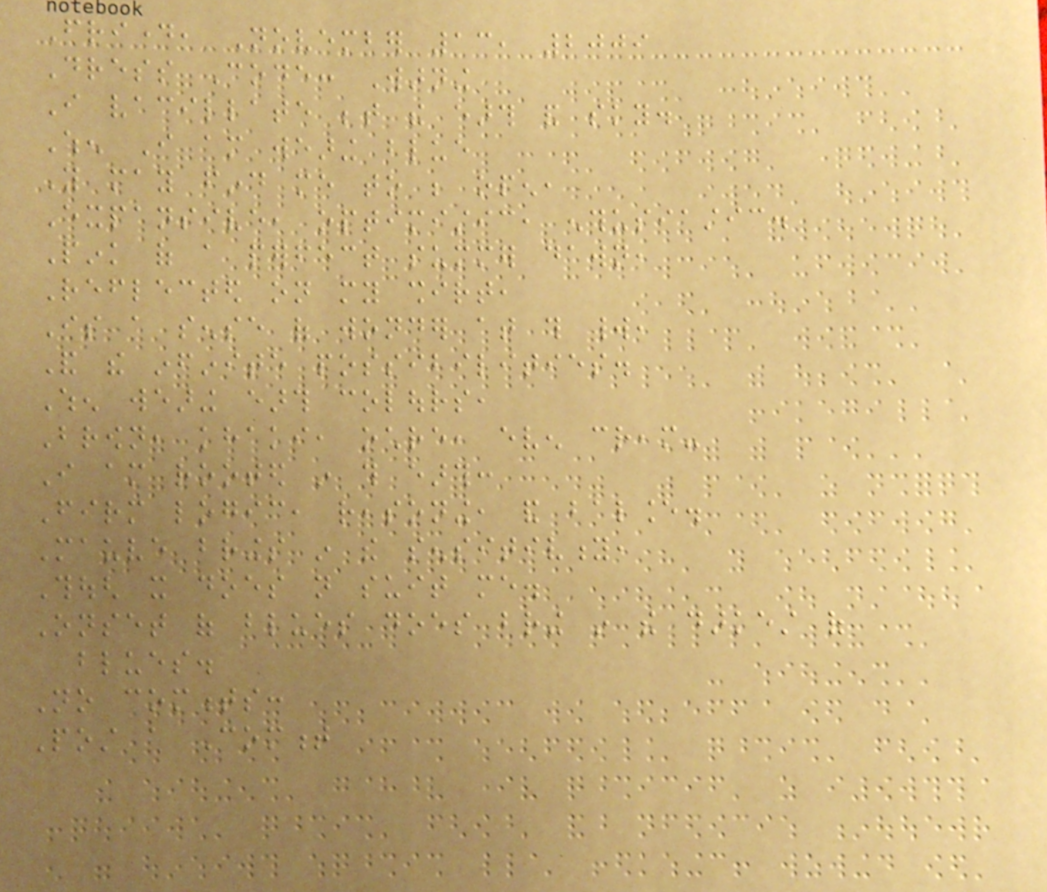Friday, November 13, 2009
Dress Code: Warning
I vacillate between the earth and sky.
When I am wearing blue
You may find me to be open,
Expansive, optimistic, enthusiastic.
Pink of a perfect summer dawn,
Reflected on my shirt,
Is a sense of wonder at this world,
And the infinite possibilities.
When wearing earth colours,
Brown, khaki, ochre, even cream-
I am rooted in this earth:
Firm logic, reasoning, and balance.
Mauve brings in the sensitivity,
Though it does not suit me.
Onset of blues does bring in the darkest of
blues.
No comments:
Post a Comment
